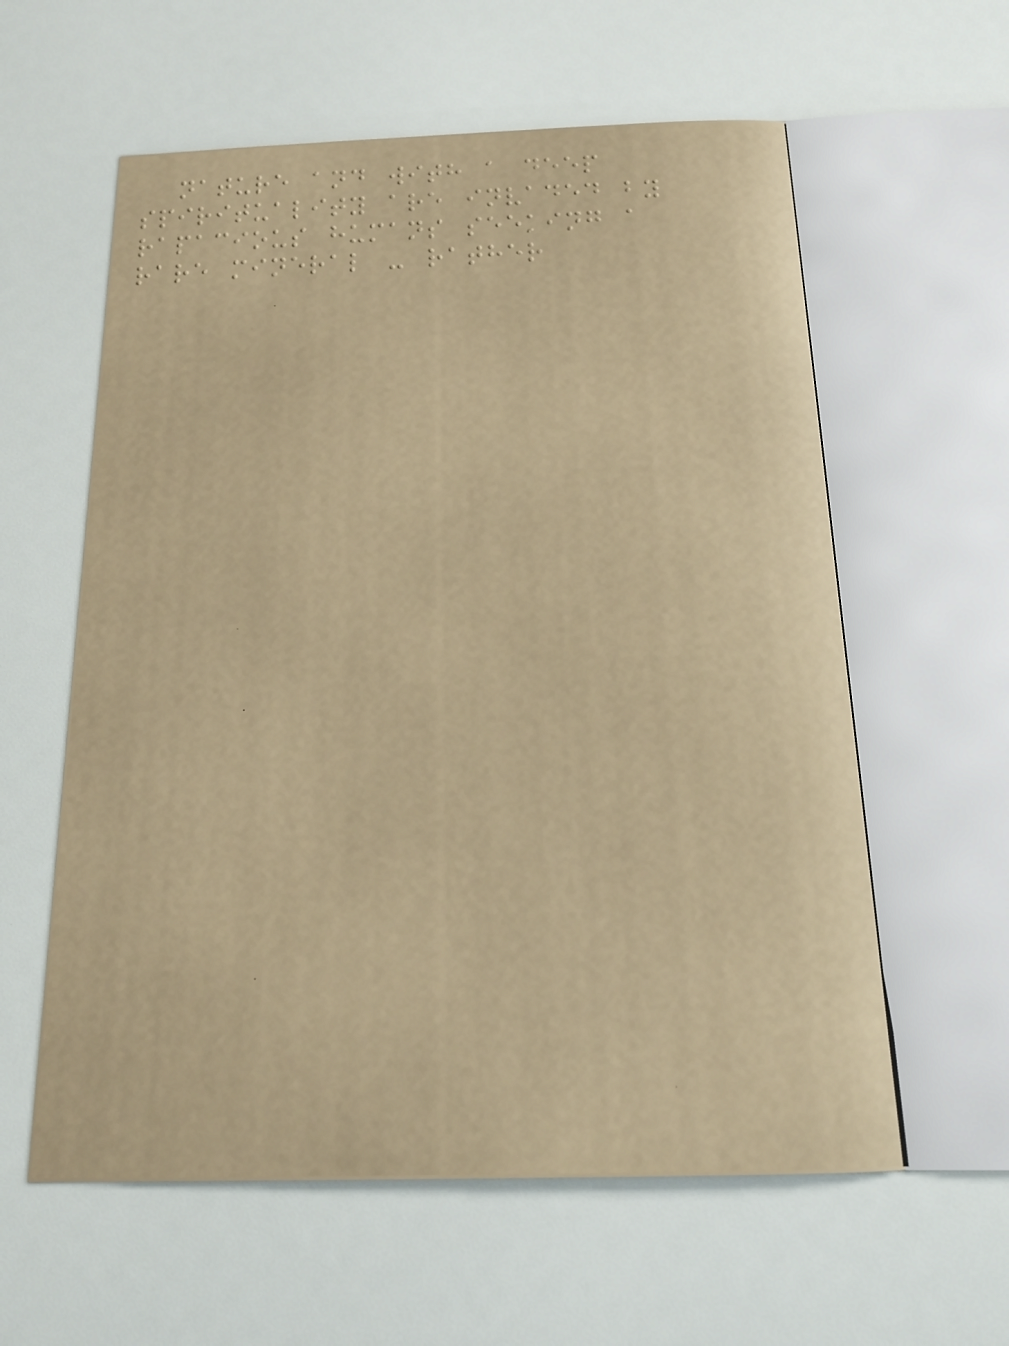nature and with a deep
spirituality are invaded by
rapacious humans seeking a
rare mineral - rather
